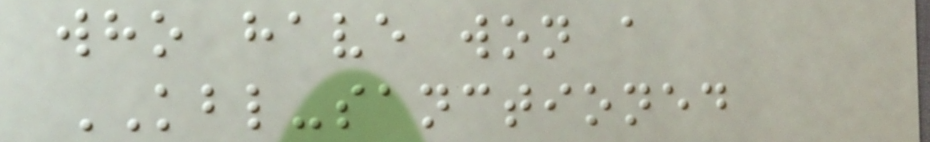who have won a
KBL-sanctioned
